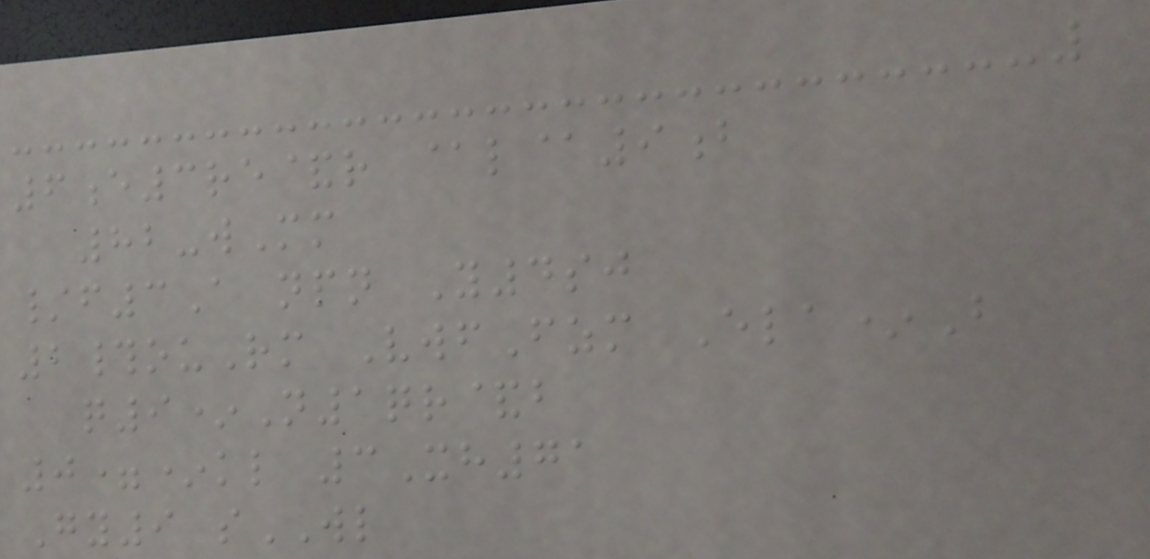6e3re&r @l@9b
82-wMm
/f3A npn Y4sj
2#ouRm VwfFzm Ela*B
q9*N1qr&b
0=*kl 3Xh71
Gy9 sWL
